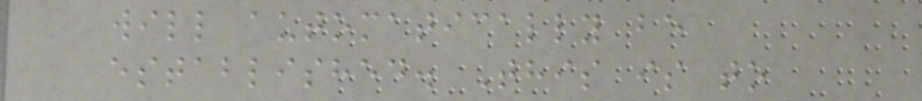will automatically be
established. This is to
